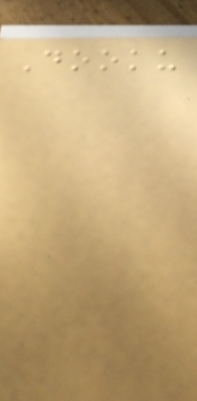Dooku
